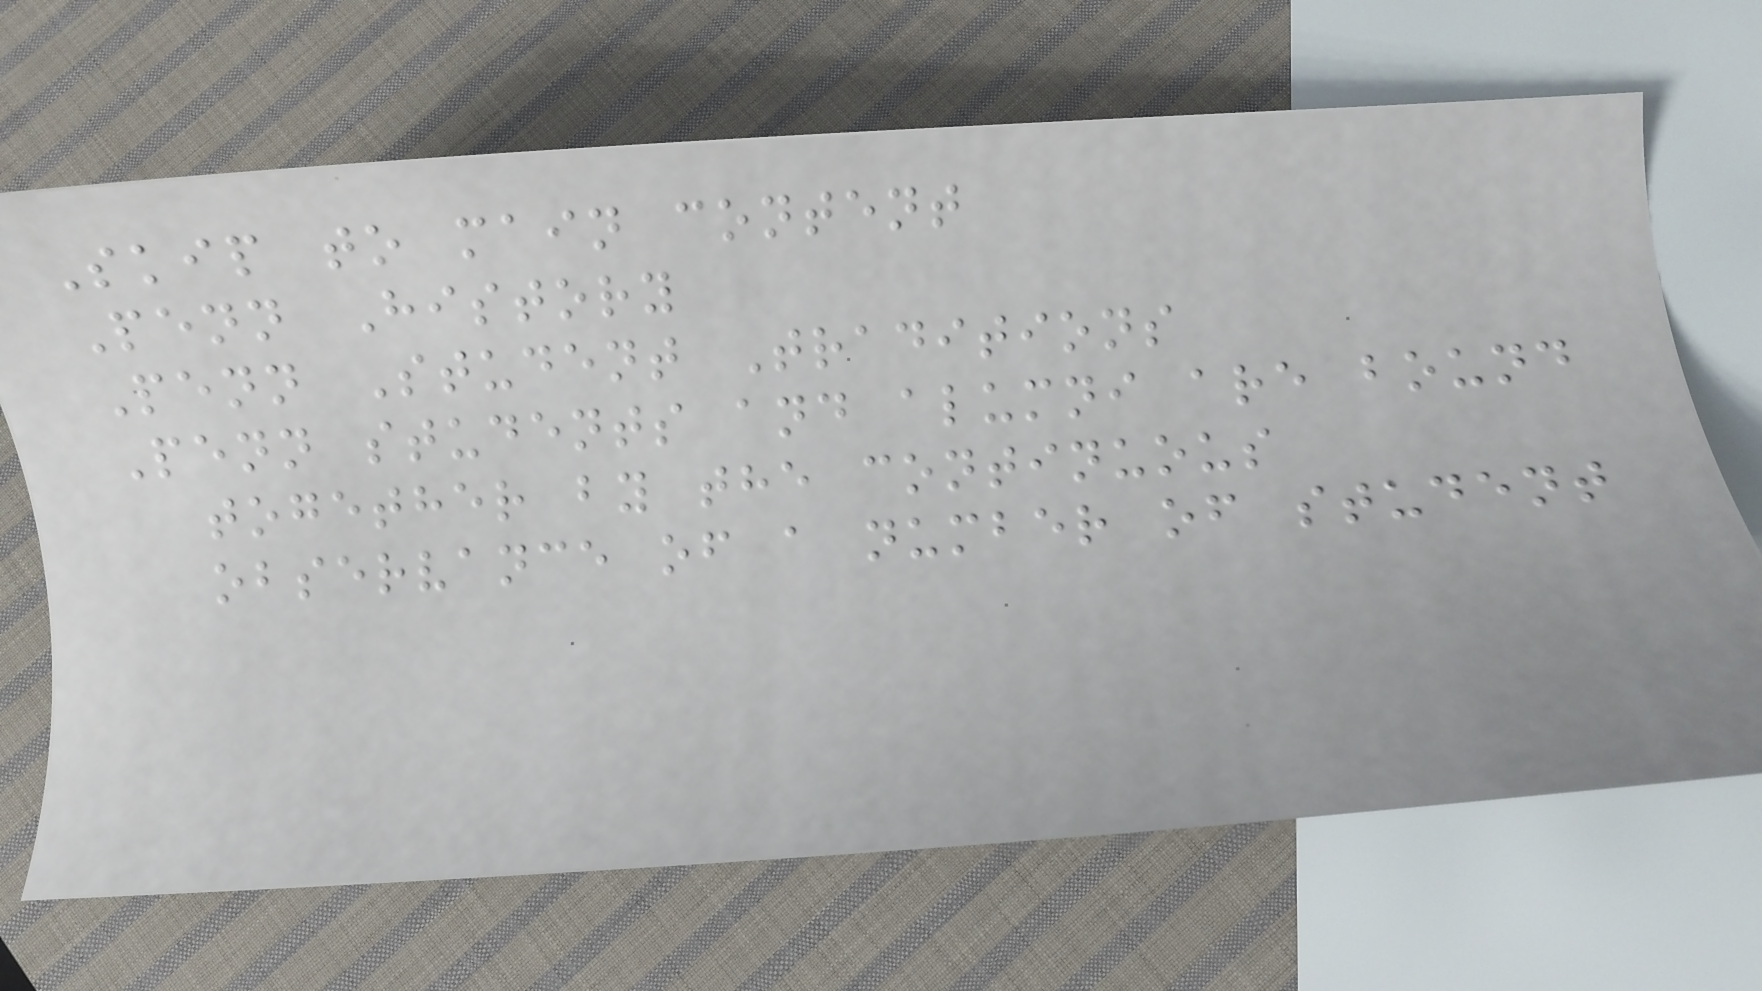Skip to main content
Penn History
Penn Student Traditions
Penn students and alumni are bound
together by the continuous
observance of a number of student
